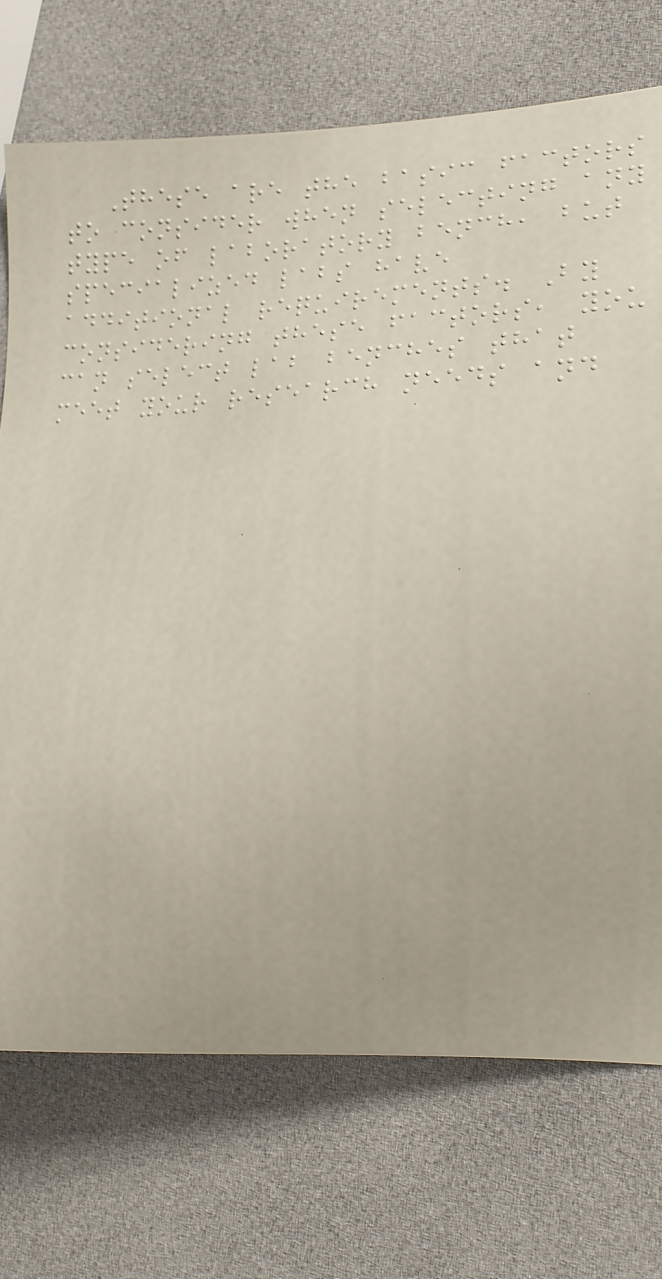These are the basic factors
to consider when selecting any
type of laboratory bench, but
specialized labs have
additional requirements. By
considering these factors, you
can select lab benches that
meet your research needs and
